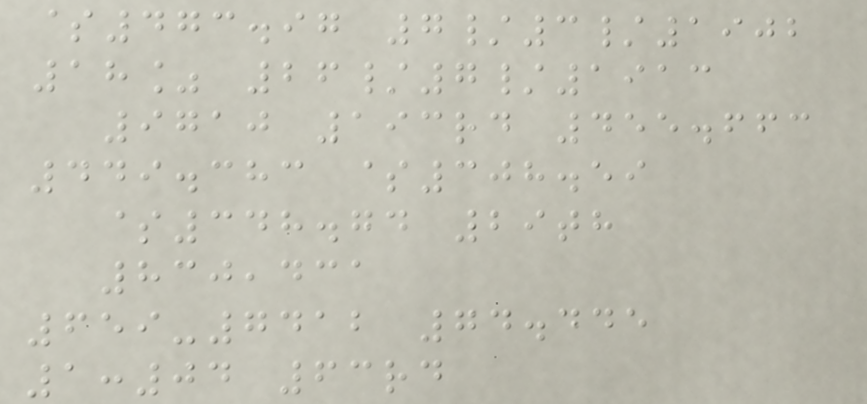$473.97 7/3/1902
18% 26/7/1913
9710 193rd 455.663
449.383 $308.59
$348.74 29th
830,431
659-7412 74.445
1:04 63rd
